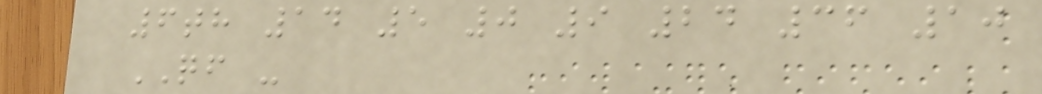6th 14 5 0 9 24 36 10
QF -
